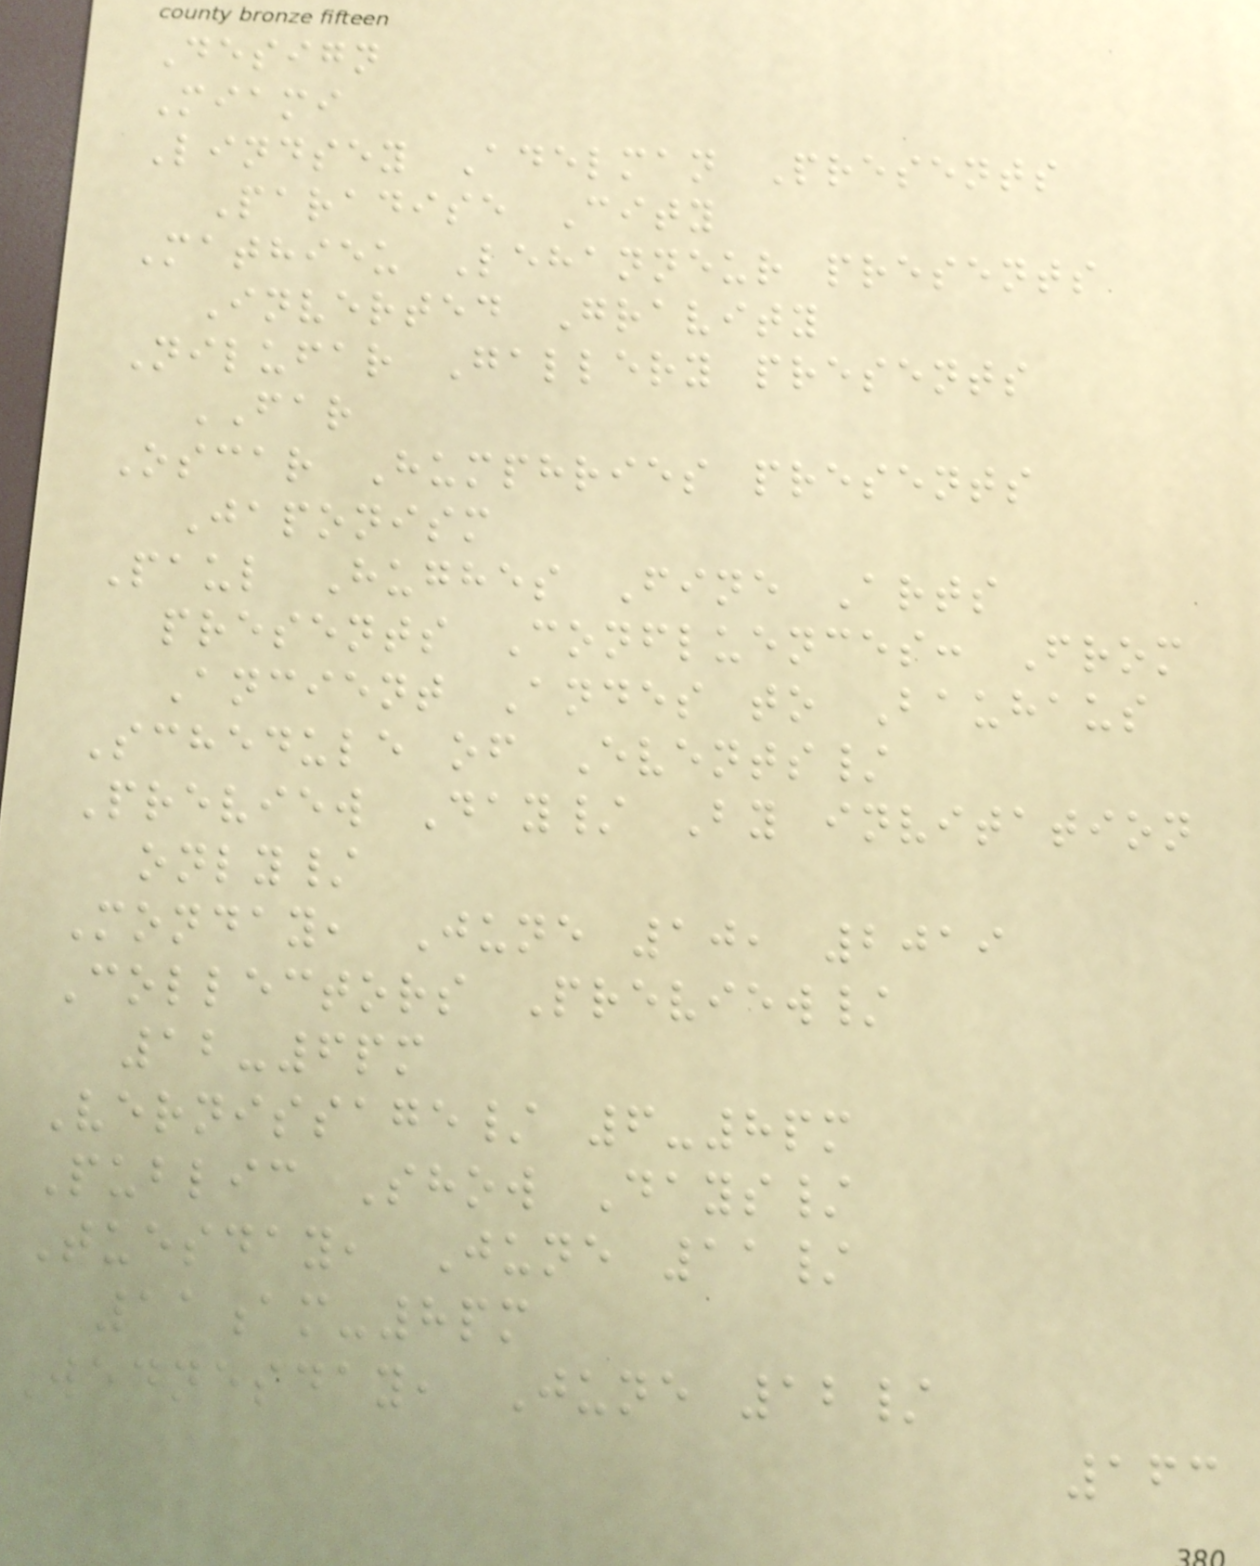Design
Miami
Lindsey Adelman Presents
Paradise City
Mathieu Lehanneur presents
Inverted Gravity
Nilufar Gallery presents
FAR
Oscar Humphries presents
Japonism
Paul Hughes Fine Arts
presents Confluences: From
Ancient Andes to Bauhaus
Schedule of Events/
Preview Day/ By invitation
only/
Monday, June 10, 2019
Collectors Preview/
12-6pm
Vernissage/ 6-8pm
Public Show Days/
Tuesday, June 11/
11am-8pm
Wednesday, June 12/
163
